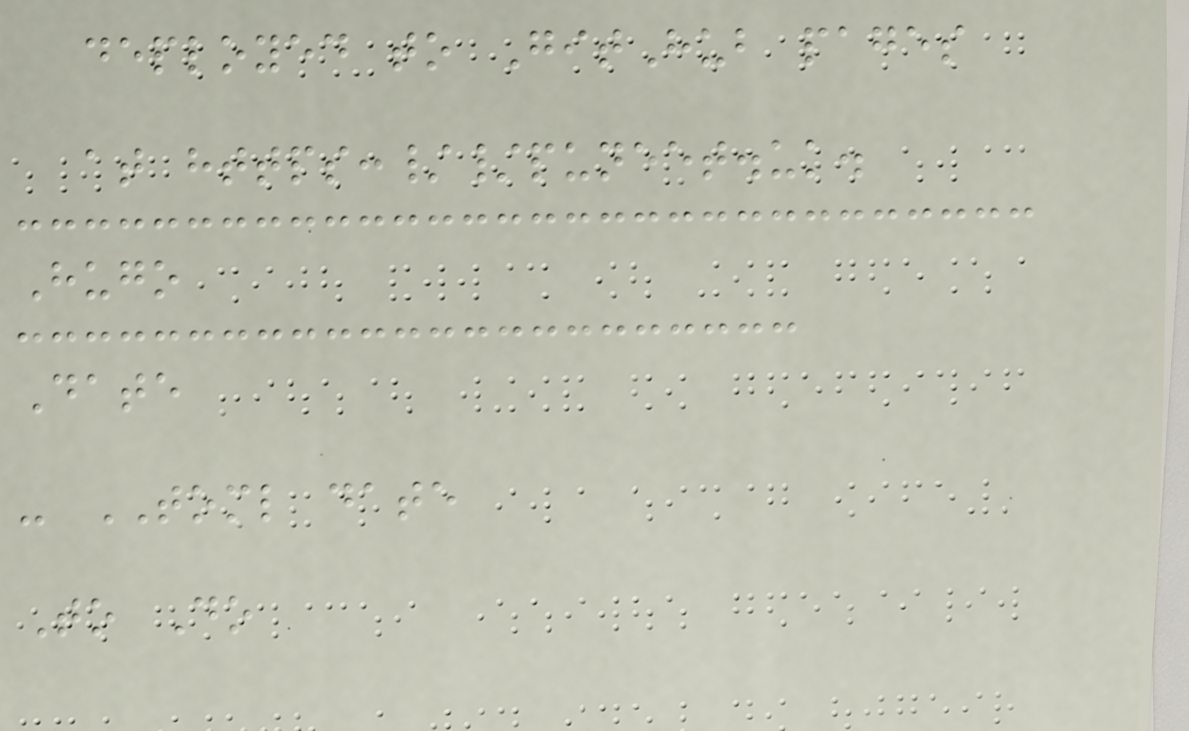deployed to GitHub pages
at https://puneet.uk.
Hugo
Date
- TOML date
To Do
